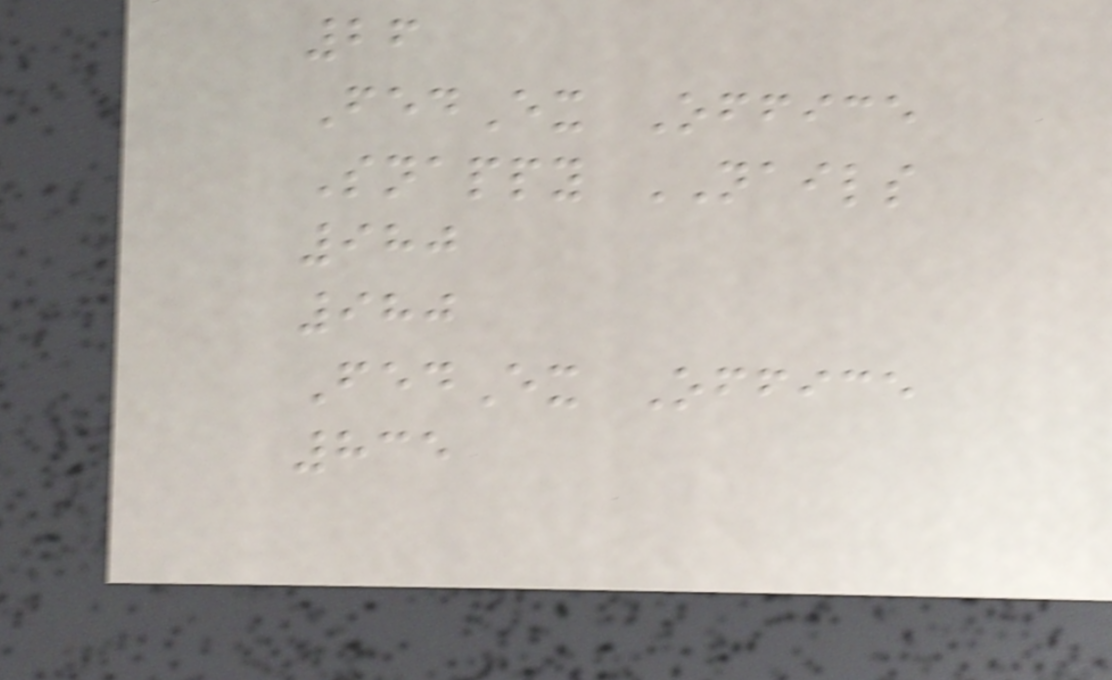26
FedEx Office
Snappy NAILS
980
980
FedEx Office
835
